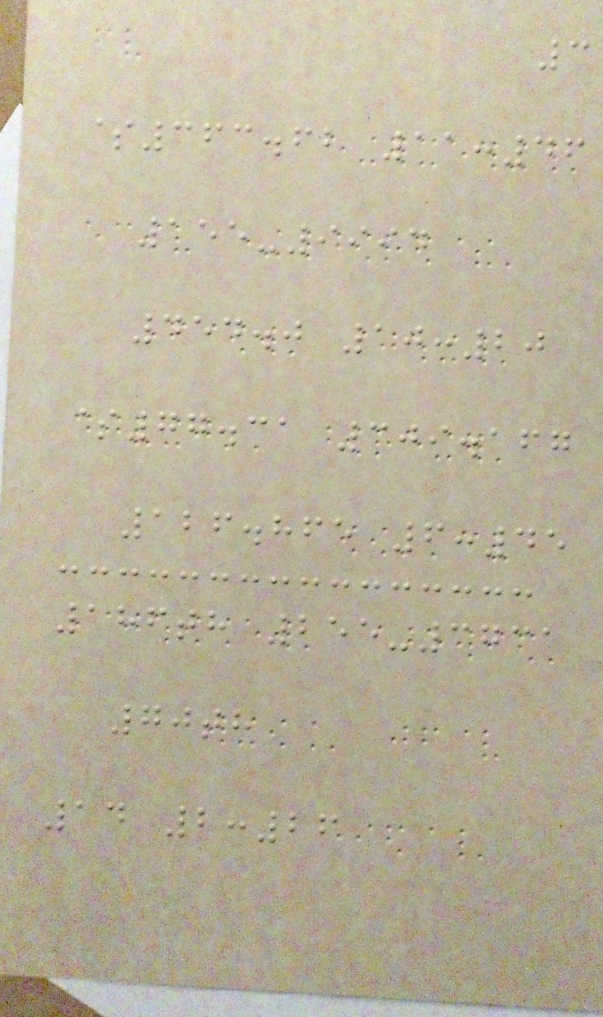3
$363.62 11:46
155-9994
454.0 10:20
$77.31 309.167
126.865 6:45
186th 255-3731
70th
14 2:26
